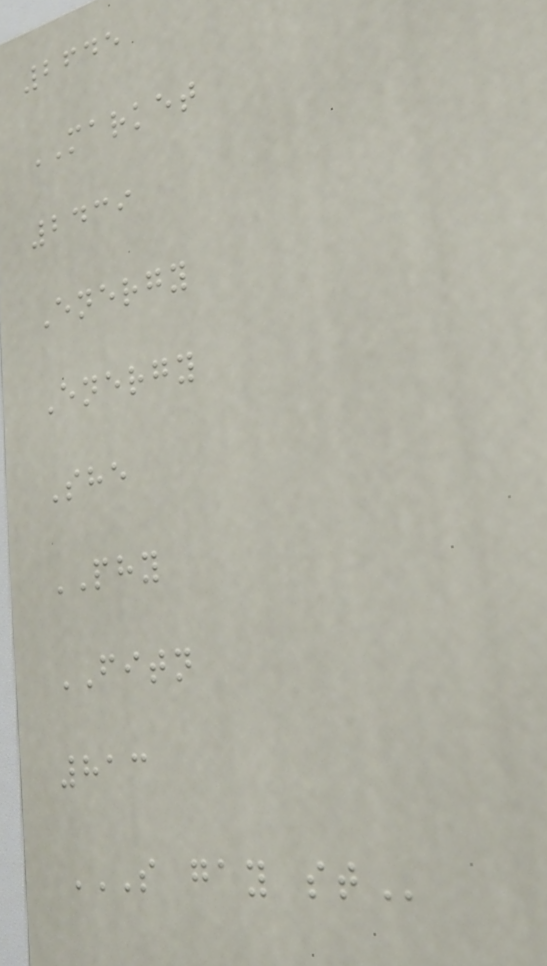2645
MARKET
2439
Energy
Energy
She
PHY
FITN
813
S GAY ST
